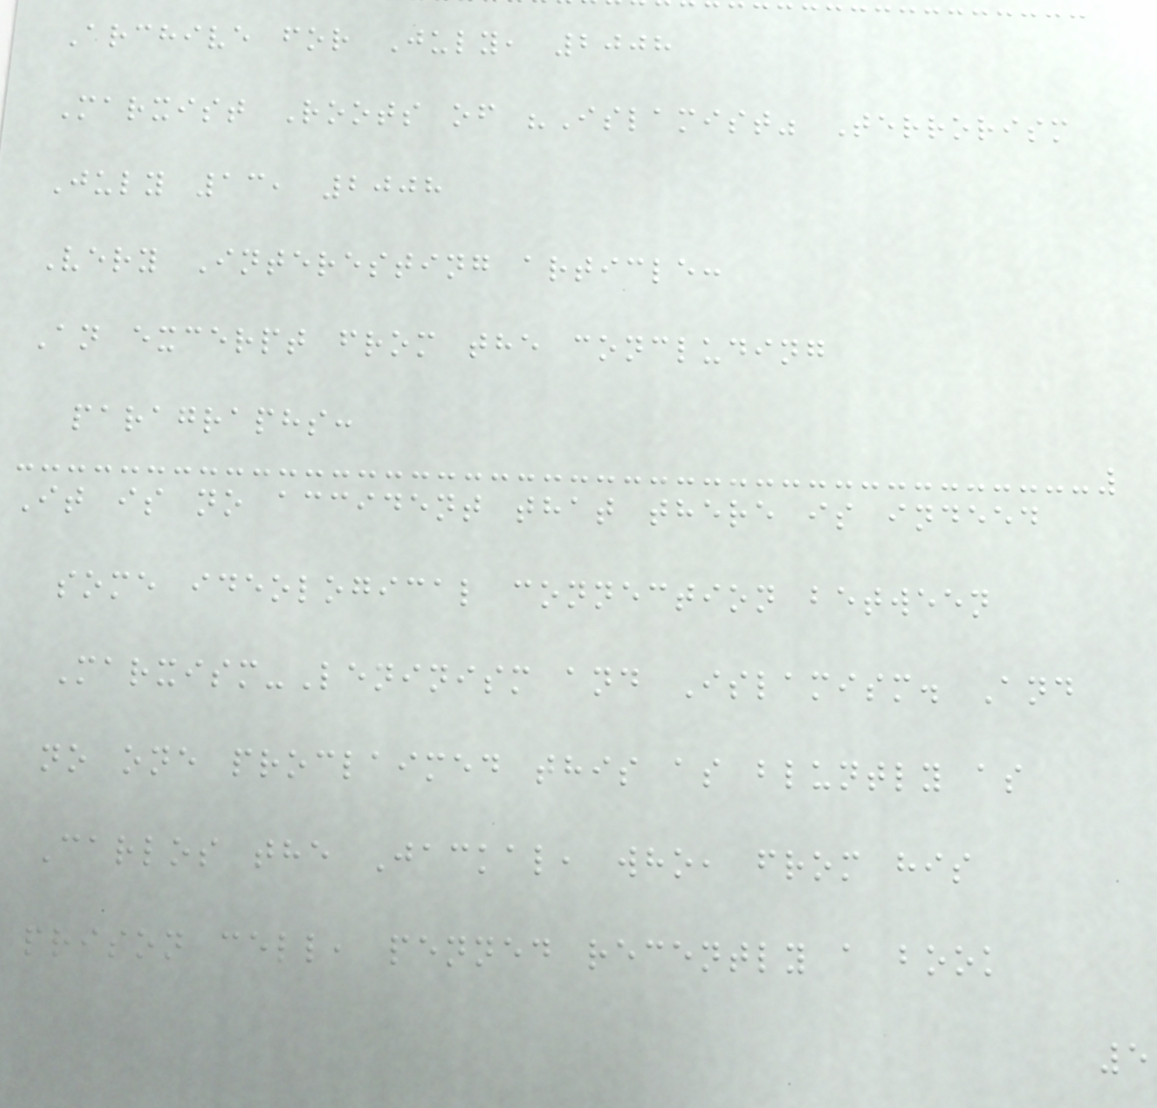Archive for July, 2008
Marxist Roots of "Islamist" Terrorism
July 13, 2008
Very Interesting article:
An excerpt from the concluding
paragraphs:
It is no accident that there is indeed
some ideological connection between
Marxism-Leninism and Islamism. And
no one proclaimed this as bluntly as
Carlos the Jackal, who, from his
prison cell, penned recently a book
5
